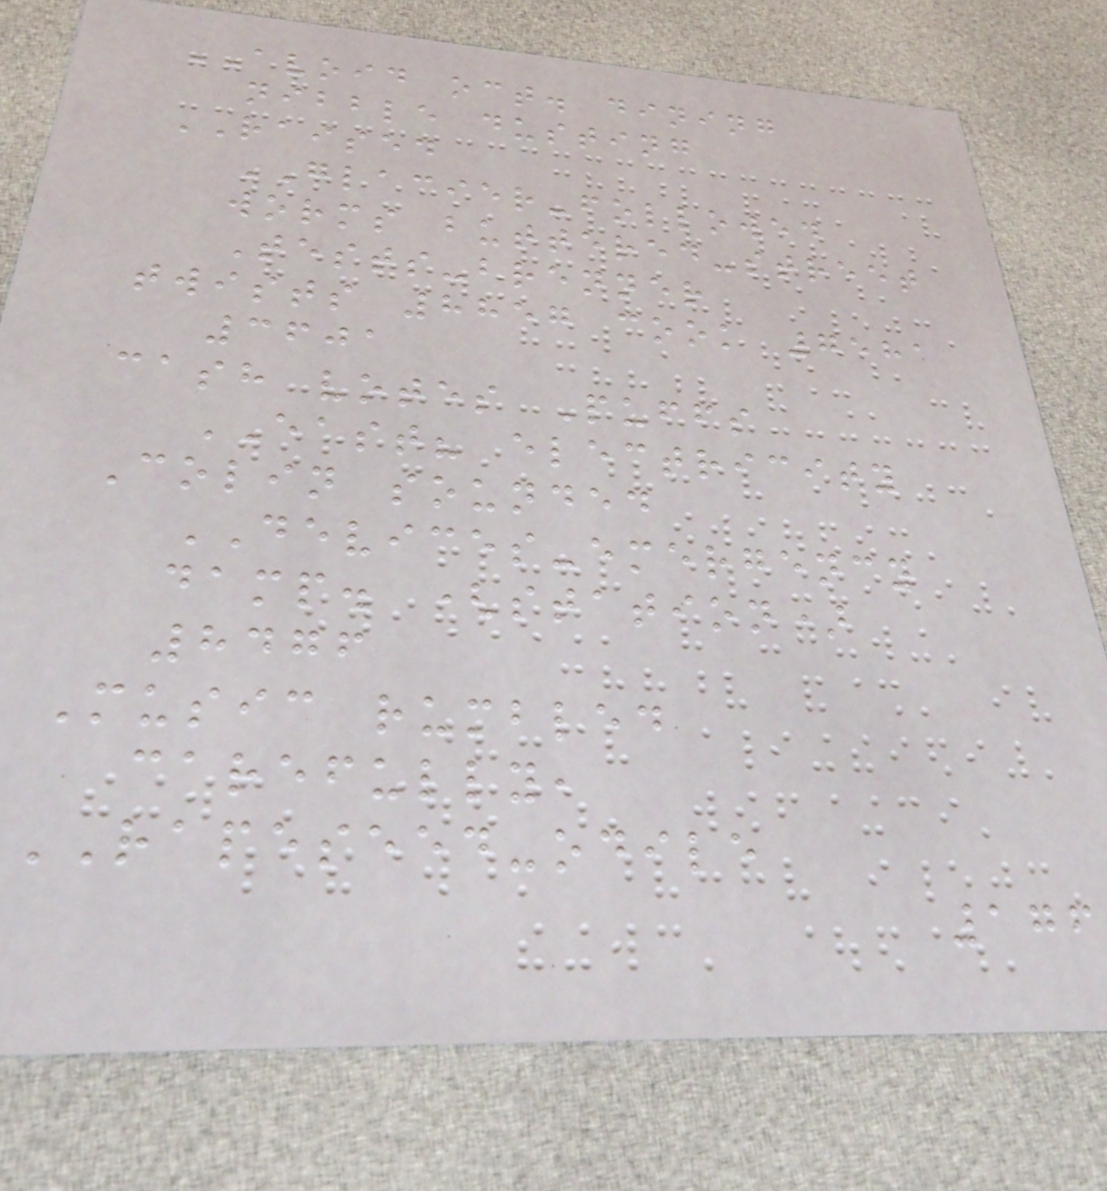AVOID oct. dining
nibble dusting
RAISED
GLACIER-followed
worms buttered-street
Tests-brenner
twists 8857 cook 7581
3601
cash votes Puffs
EAST? electricity
Colin sounded
DEVICES-emergency
damp. (station)
8476
Music rumbled
carefully,
RAPESEED-odile
176
